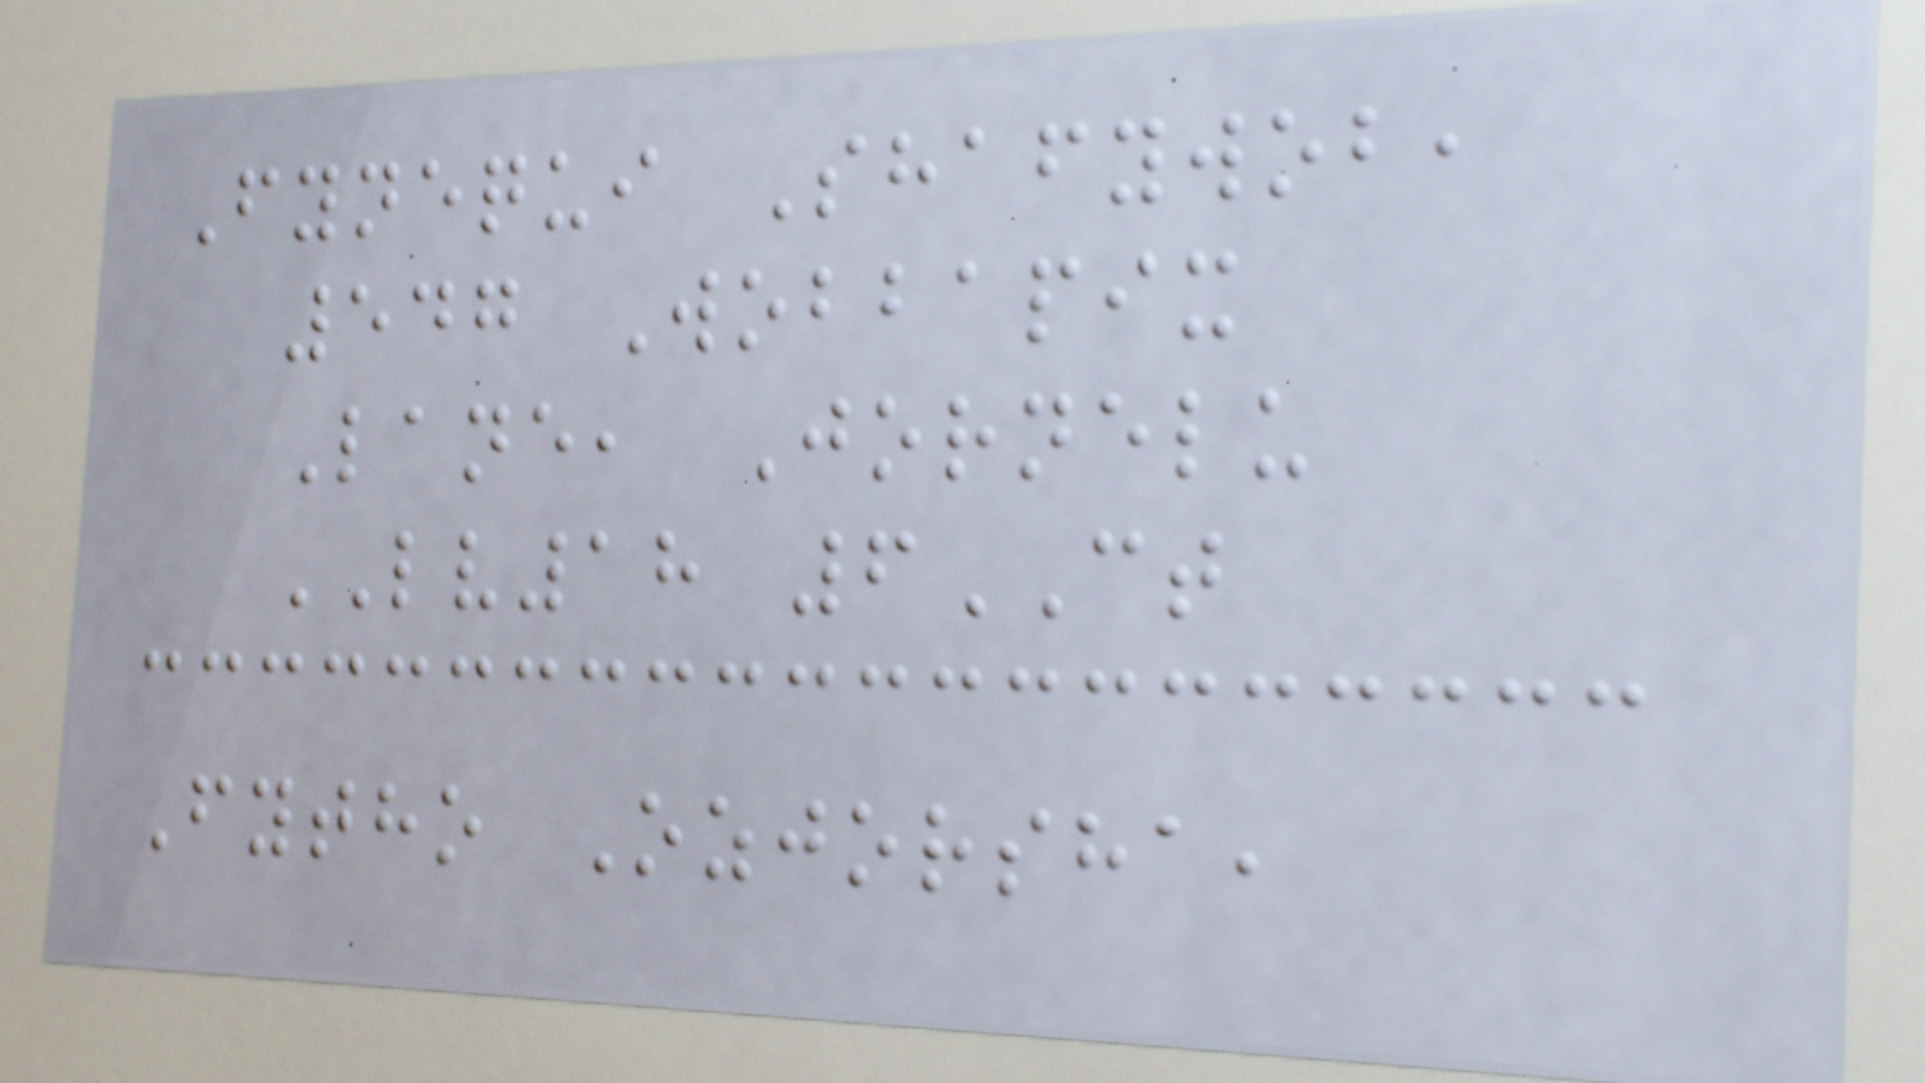Fynequi Shafywob,
547 Wobbapix
Lane, Jornelu
LV18 6CT
Fytho Ozjorsha,
